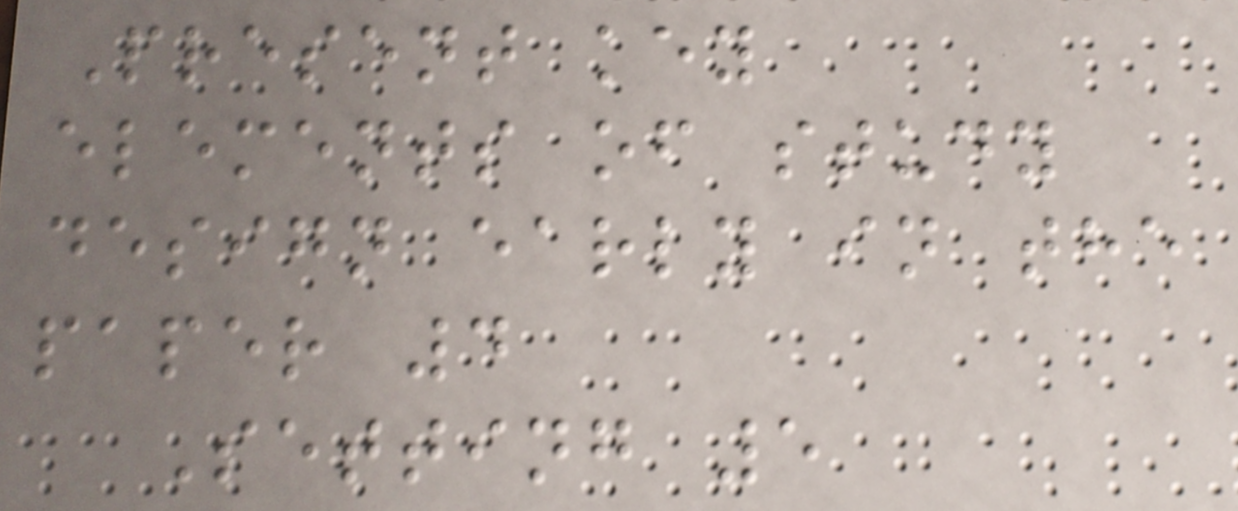Present key
elements of study
design early in the
paper 4
Setting 5
